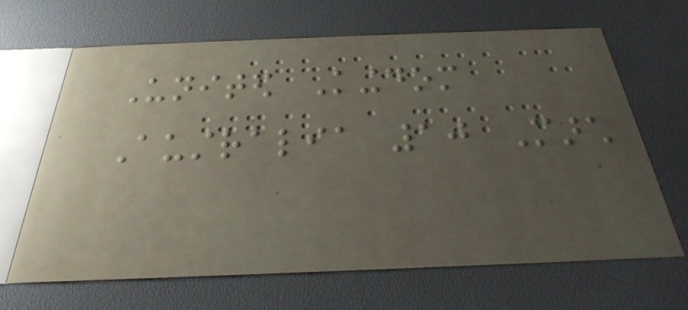United Kingdom
Australia 10 March
